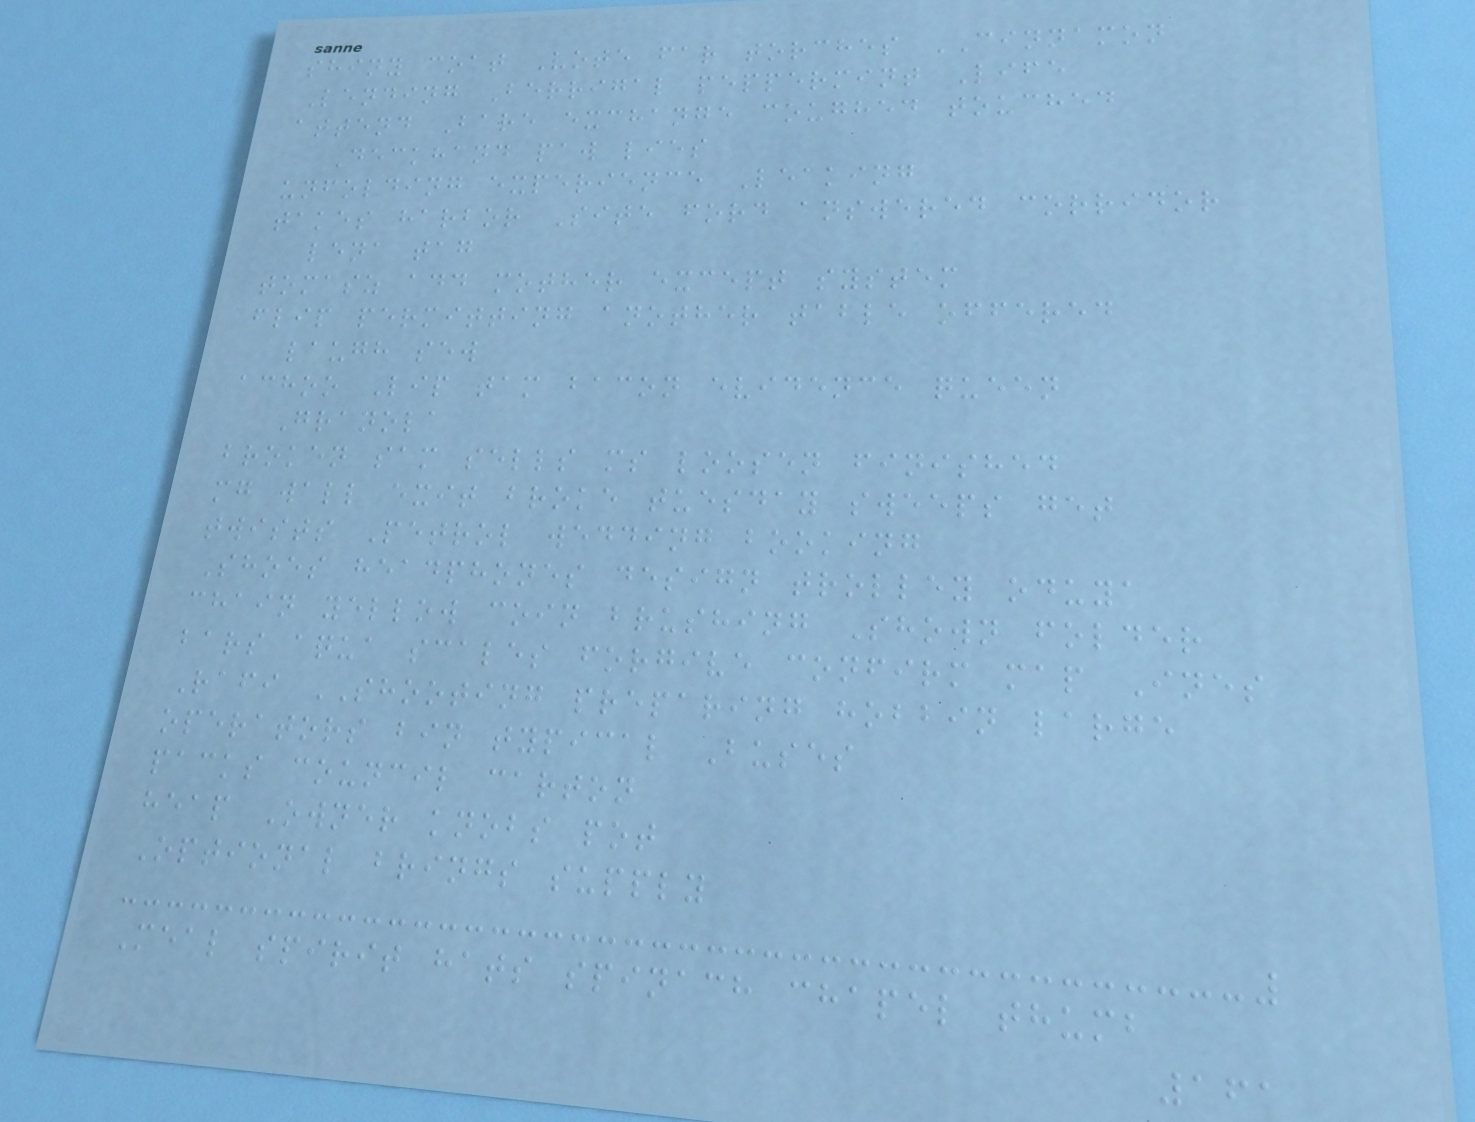shiny coat Vote far torches CINNAMON
Lending Berrigal peppermint Life
attend Bare exchange coughed touched
Deckhand paw lies
unfolding experience Leaking
takes harbor Site ford answered corridor
lena tag
tomasz add mother except system
flip permitting another table offered
laugh sew
achoo Lip tam bacon evidence queen
Granola
broken sam sells ms loosen finished
mg wall exit broke tuesday sweeps get
twists Petrol wedding booking
Shoes headphones design trolley oduya
chain yellow coin brushing Shown folder
bars aqua scales forgive confirm map Ines
Rafi SHOOTING preparing hobbin large
operators bin typical Buses
packs council carton
heap Owner knobs pot
Optional brings supply
Meal spirit hats spinach chapel thumb
161
